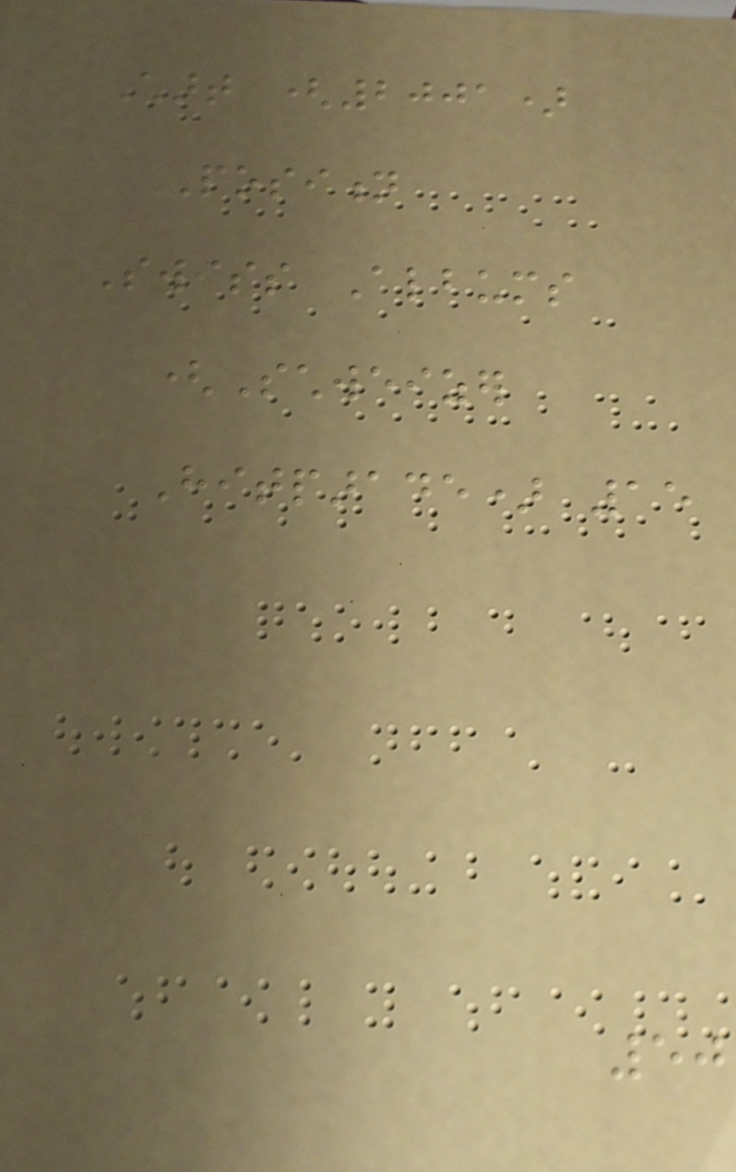Chart (2001)
Position
Swiss Albums
(Schweizer
Hitparade) 15
50
